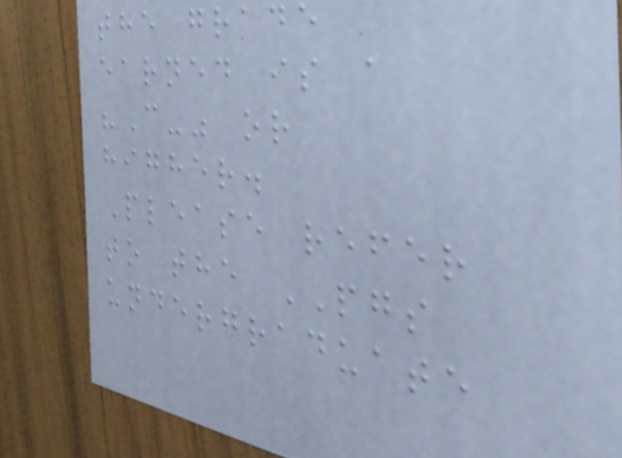the grade
earned is a
"C-" or
higher.
Please refer
to the PGS
undergraduate
